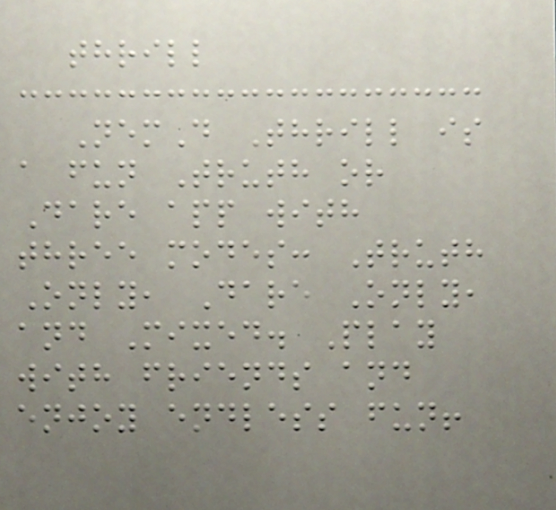thrill
NemD Thrill is
a fun Truth or
Dare app with
three modes: Truth
Only, Dare Only,
and Mixed. Play
with friends and
enjoy endless fun!
